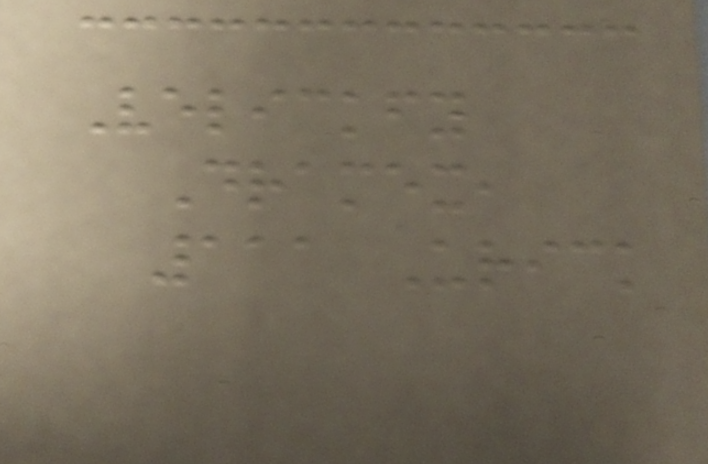Velickfy
Dramex,
111 Urick
